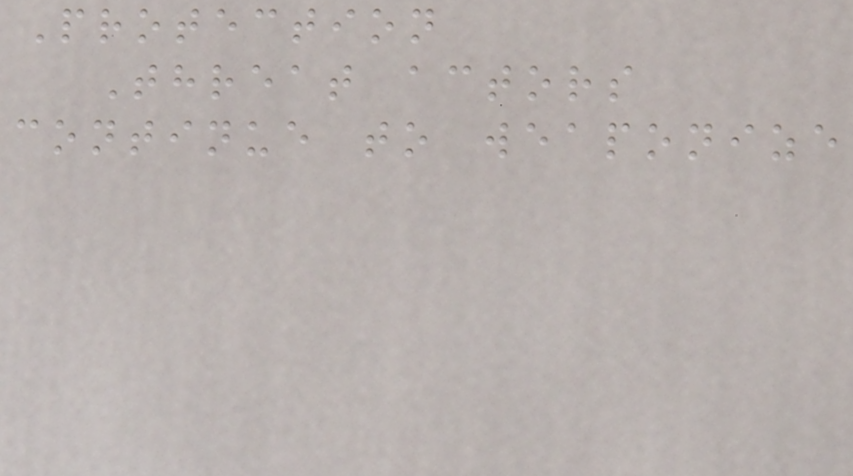Protection
Threat actors
continue to weaponize
